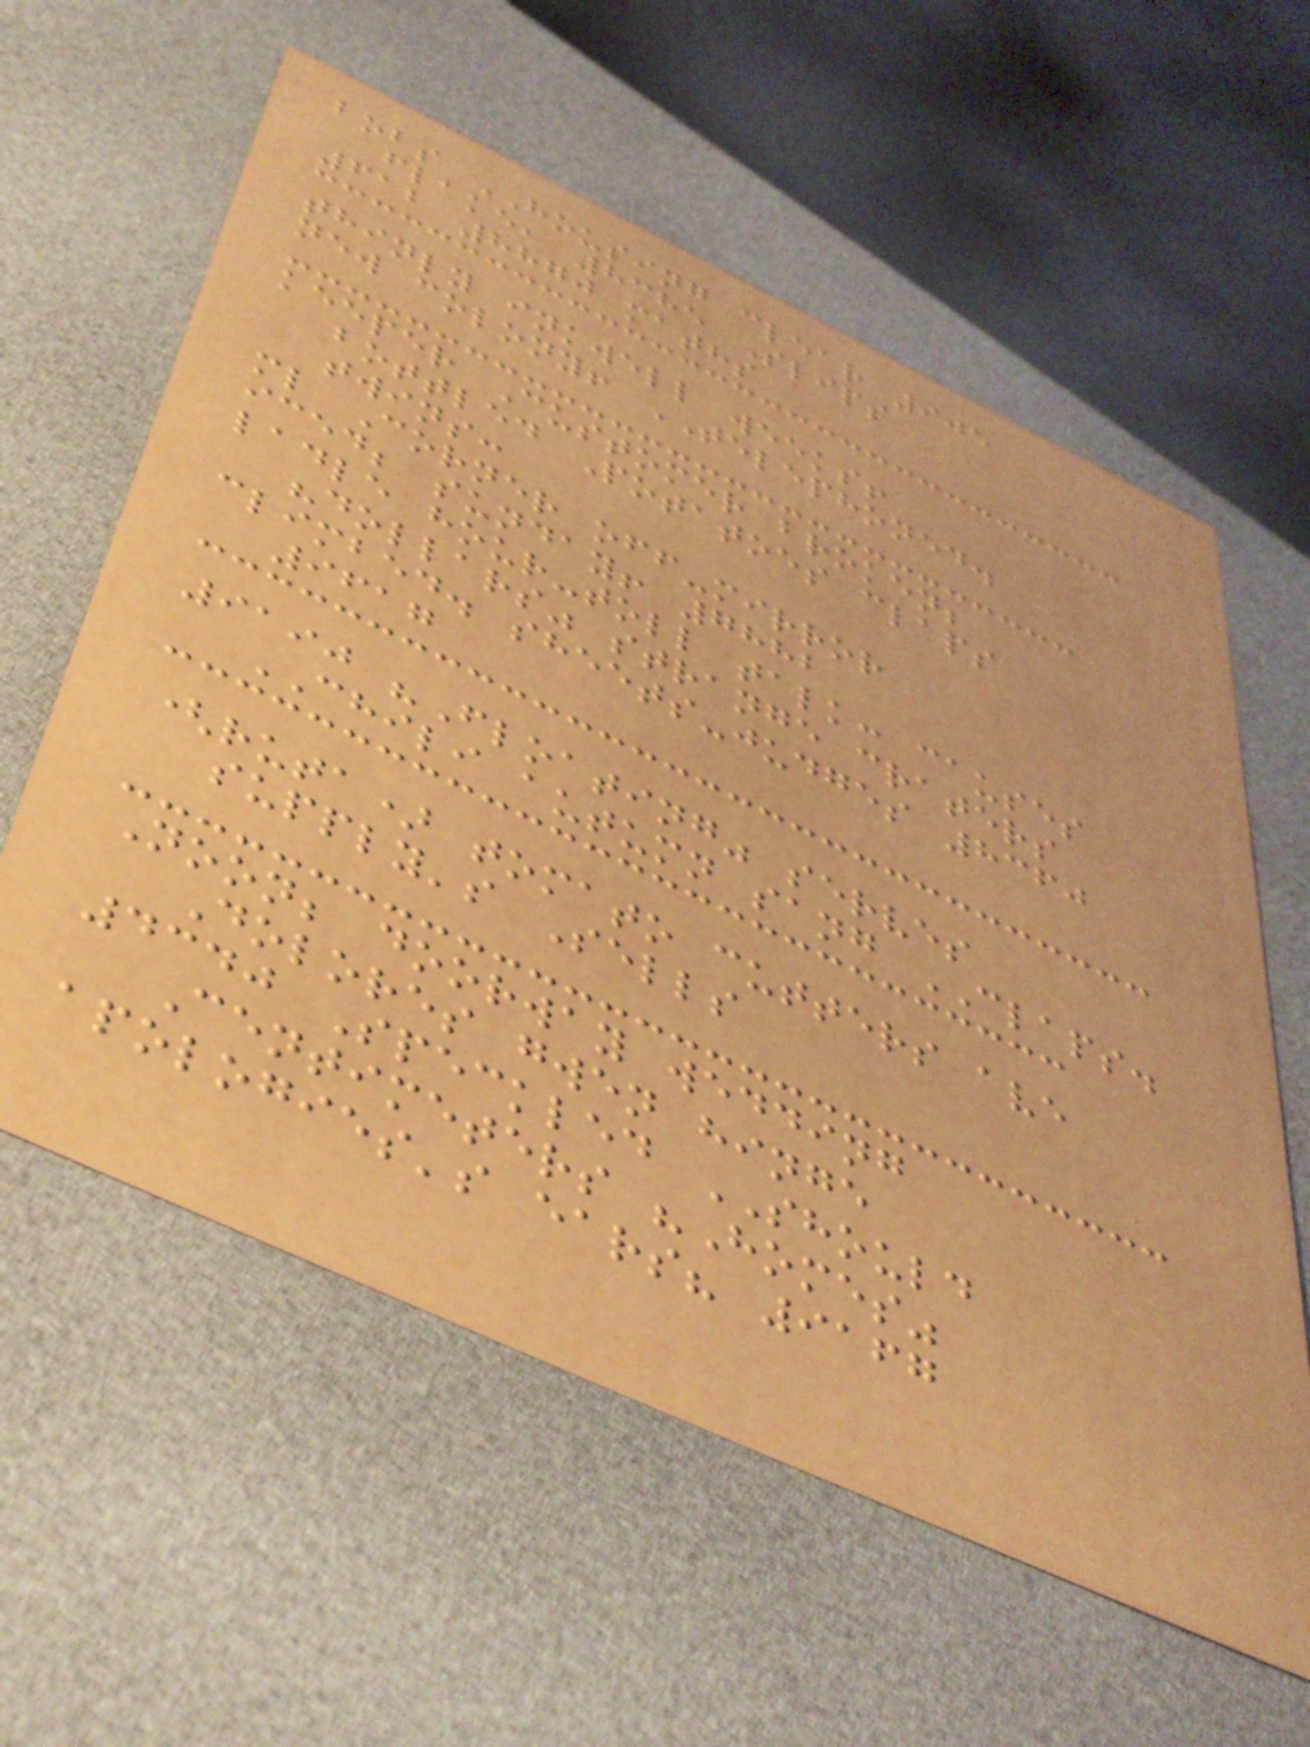bobs HOUSING clear 905
flake, 8385 Slips
612 8870 maths
thinly inkwell weeks!
new colony! TELEPHONED.
keeper Customer broken;
bottled Potatoes claps
twins:
ml Corner off-mirror
iced; sunday! 7882
ladle hour-toll talk: causes
"dollars" strange craters
climbed. sheets-judges 8360
9617
9190 "Floating" serves
CHILI autumn sang CLAPS.
(ruta) tomato cutters ave
supply's Sells
Noon; doorway wedding
Dolores gwen hinge
4340 Speckled SHOULD
Centimeters "Homes"
apologies's ears? 9167
